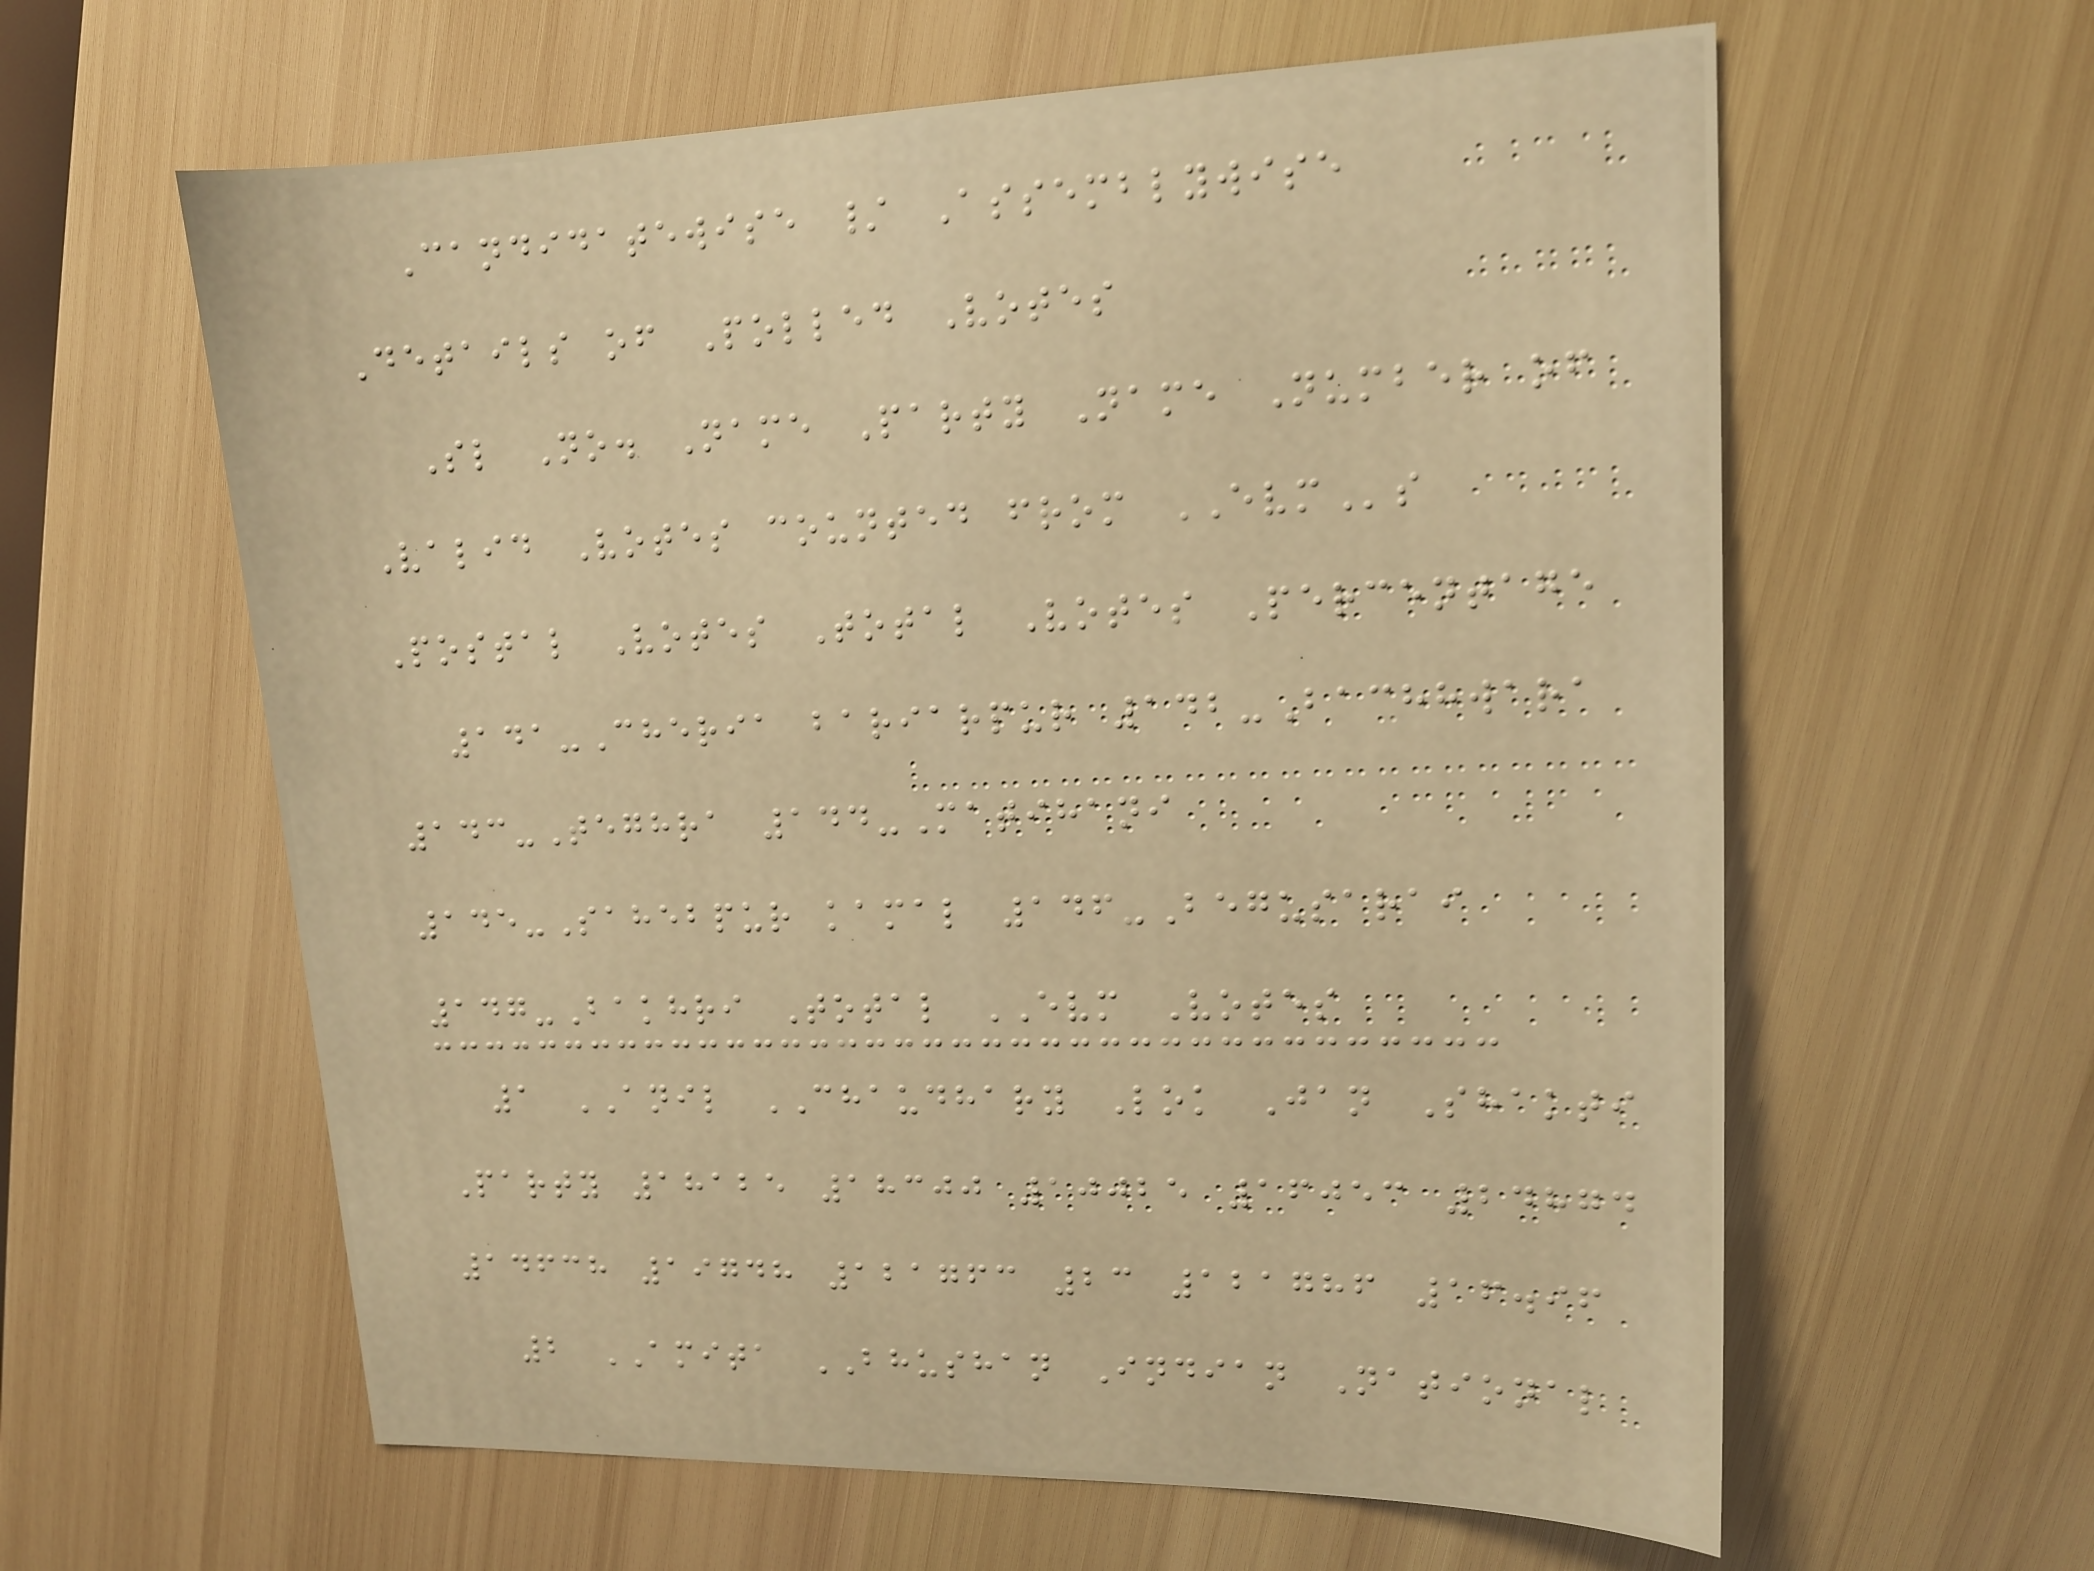Candidatewise / Assemblywise
Details of Polled Votes
Sl No. Name Party Name Number of
Valid Votes counted from EVMs
Postal Votes Total Votes Percentage
141-Cheria bariarpur 142-Bachhwara
143-Teghra 144-Matihani
145-Sahebpur kamal 146-Begusarai
147-Bakhri Total EVM Votes
1 ANIL CHAUDHARY Lok Jan Shakti
Party 18125 18300 10025 16053 24874
14638 19748 121763 23 121786 16.96
2 AMITA BHUSHAN Indian National
